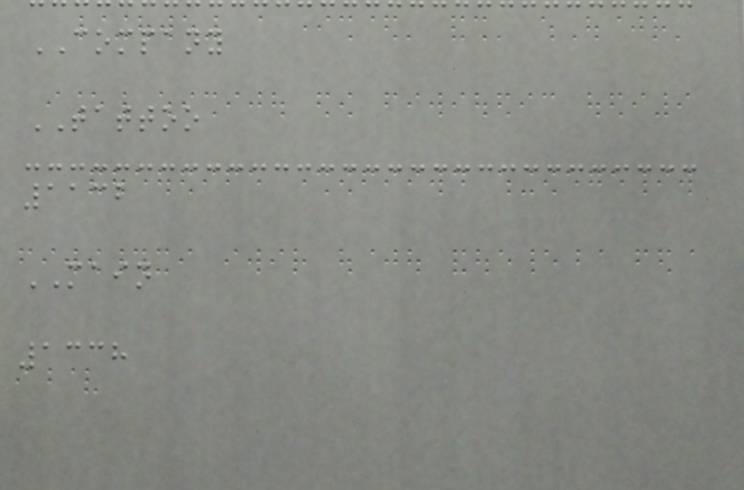COMPANY
TATTOO
1132
MAIN
1338
